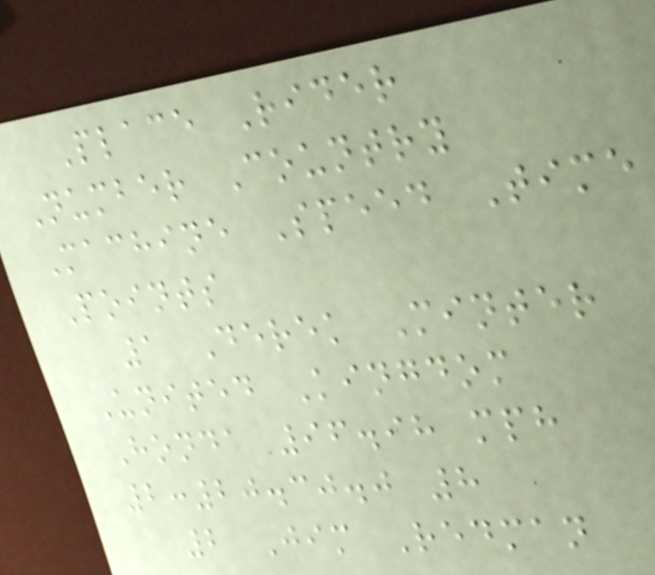Place Rider
Number Country
Machine Speed Time
Points
1 Derek Minter
United Kingdom
Honda 96.98 mph
2:20.30.0 8
2 Jim Redman
